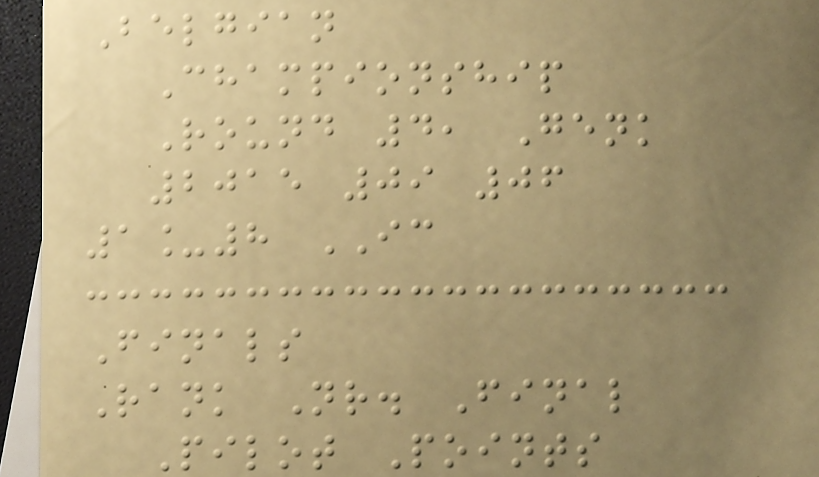Belgian
Championship
Round 4, Genk
2015 09 06
1_8 IC
Finals
Rank Nr. Final
Pilot Points
